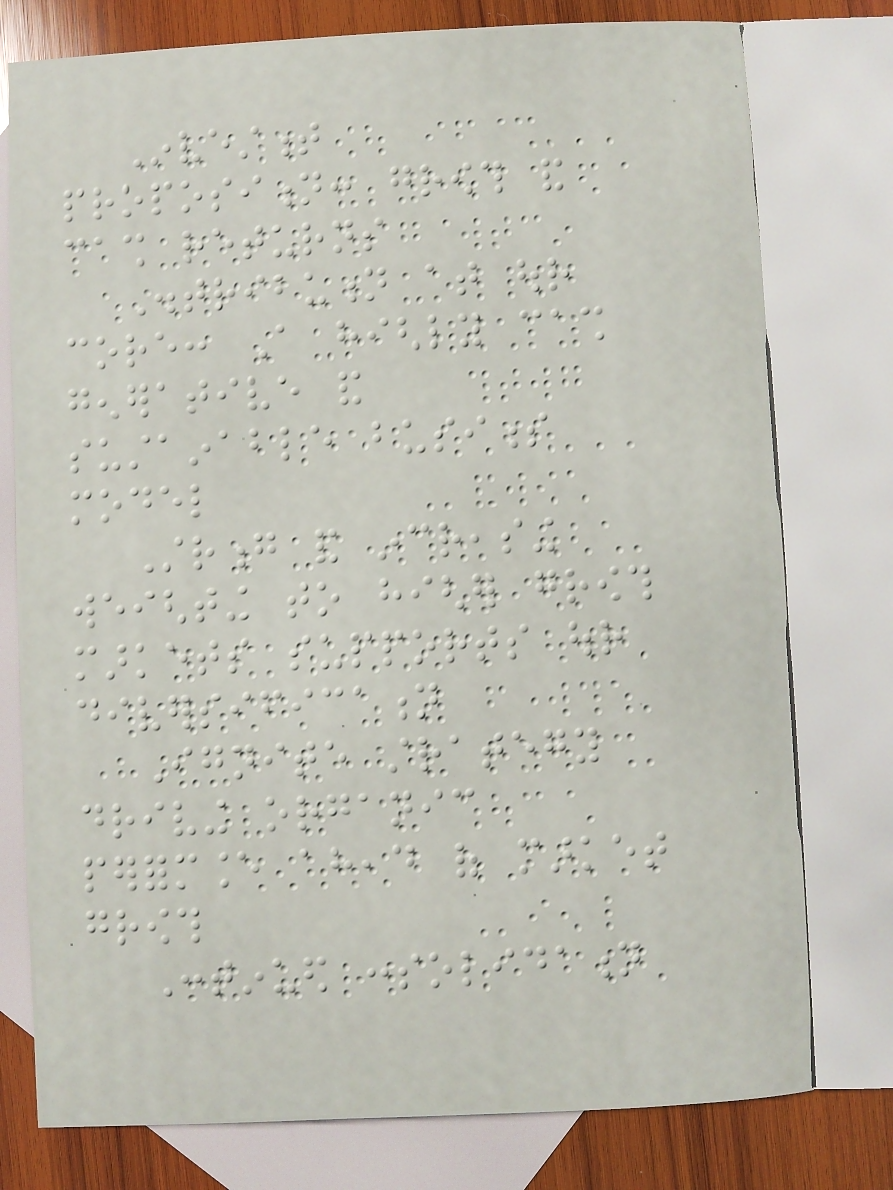Investment
proposition: growth and
cash returns
Distribution at our
core: A highly cash
generative and
sustainable business
model
Strong and increasing
weighting to higher growth
markets supports our
diversification
Ignite strategy
driving organic
performance ahead of market
growth
Continued consolidation
